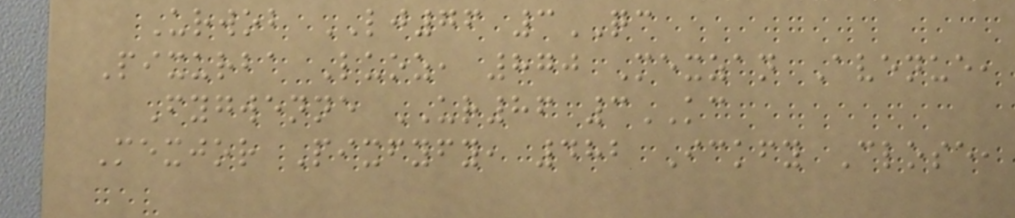Urwob LJ76 3QC
Pixurba Luoz, 870 Mexzan Avenue,
Fygwenne UR86 3KC
Mexjor Pixfyfy, 482 Ickfy Close,
